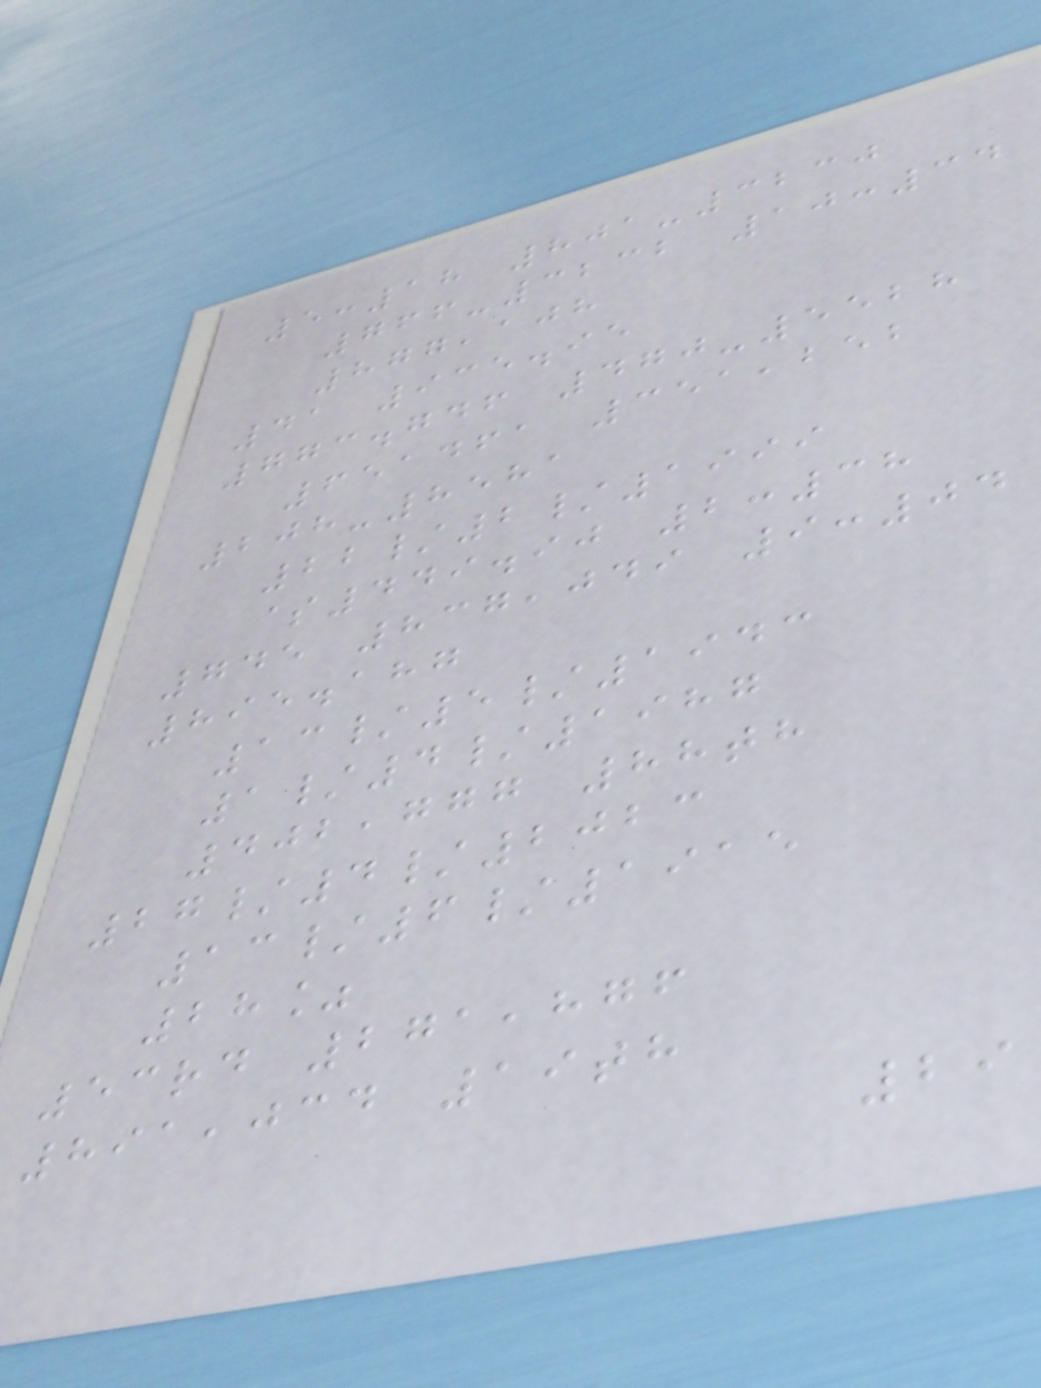5:18 801-3230
766-3232 10:34
877,108
41 935.95
773.746 470-5528
651461 351,252
208-8581
22/2/1999
$449.90 2:38
745 837,049 9:04
895.187
13/5/1943
1/4/1987
402,777 88th
27/4/2023
13/6/1915
28%
53rd 271,876
891,034 19th
29
